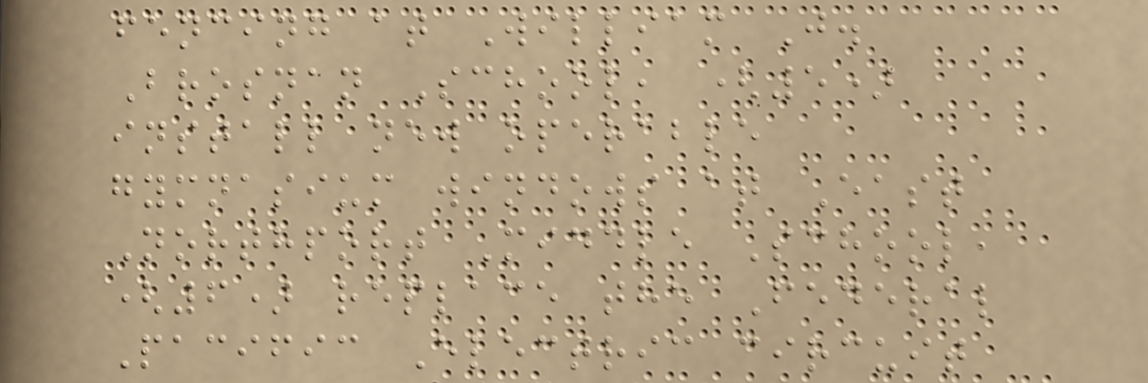fencing at William J.
Brosnan School, (5)
install new operable
gymnasium windows at East
Northport Middle School,
(6) replace the Federal
Pacific Electric circuit
